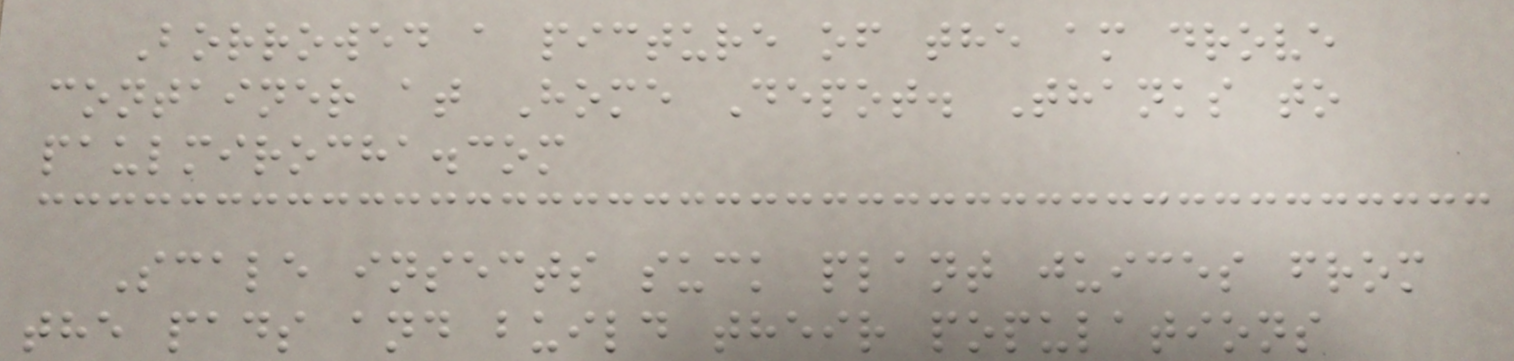Borrowed a picture of the am drove
container at Home Depot. Thanks to
paulmirocha.com
Scale insects suck plant juices from
the pads and build their populations
